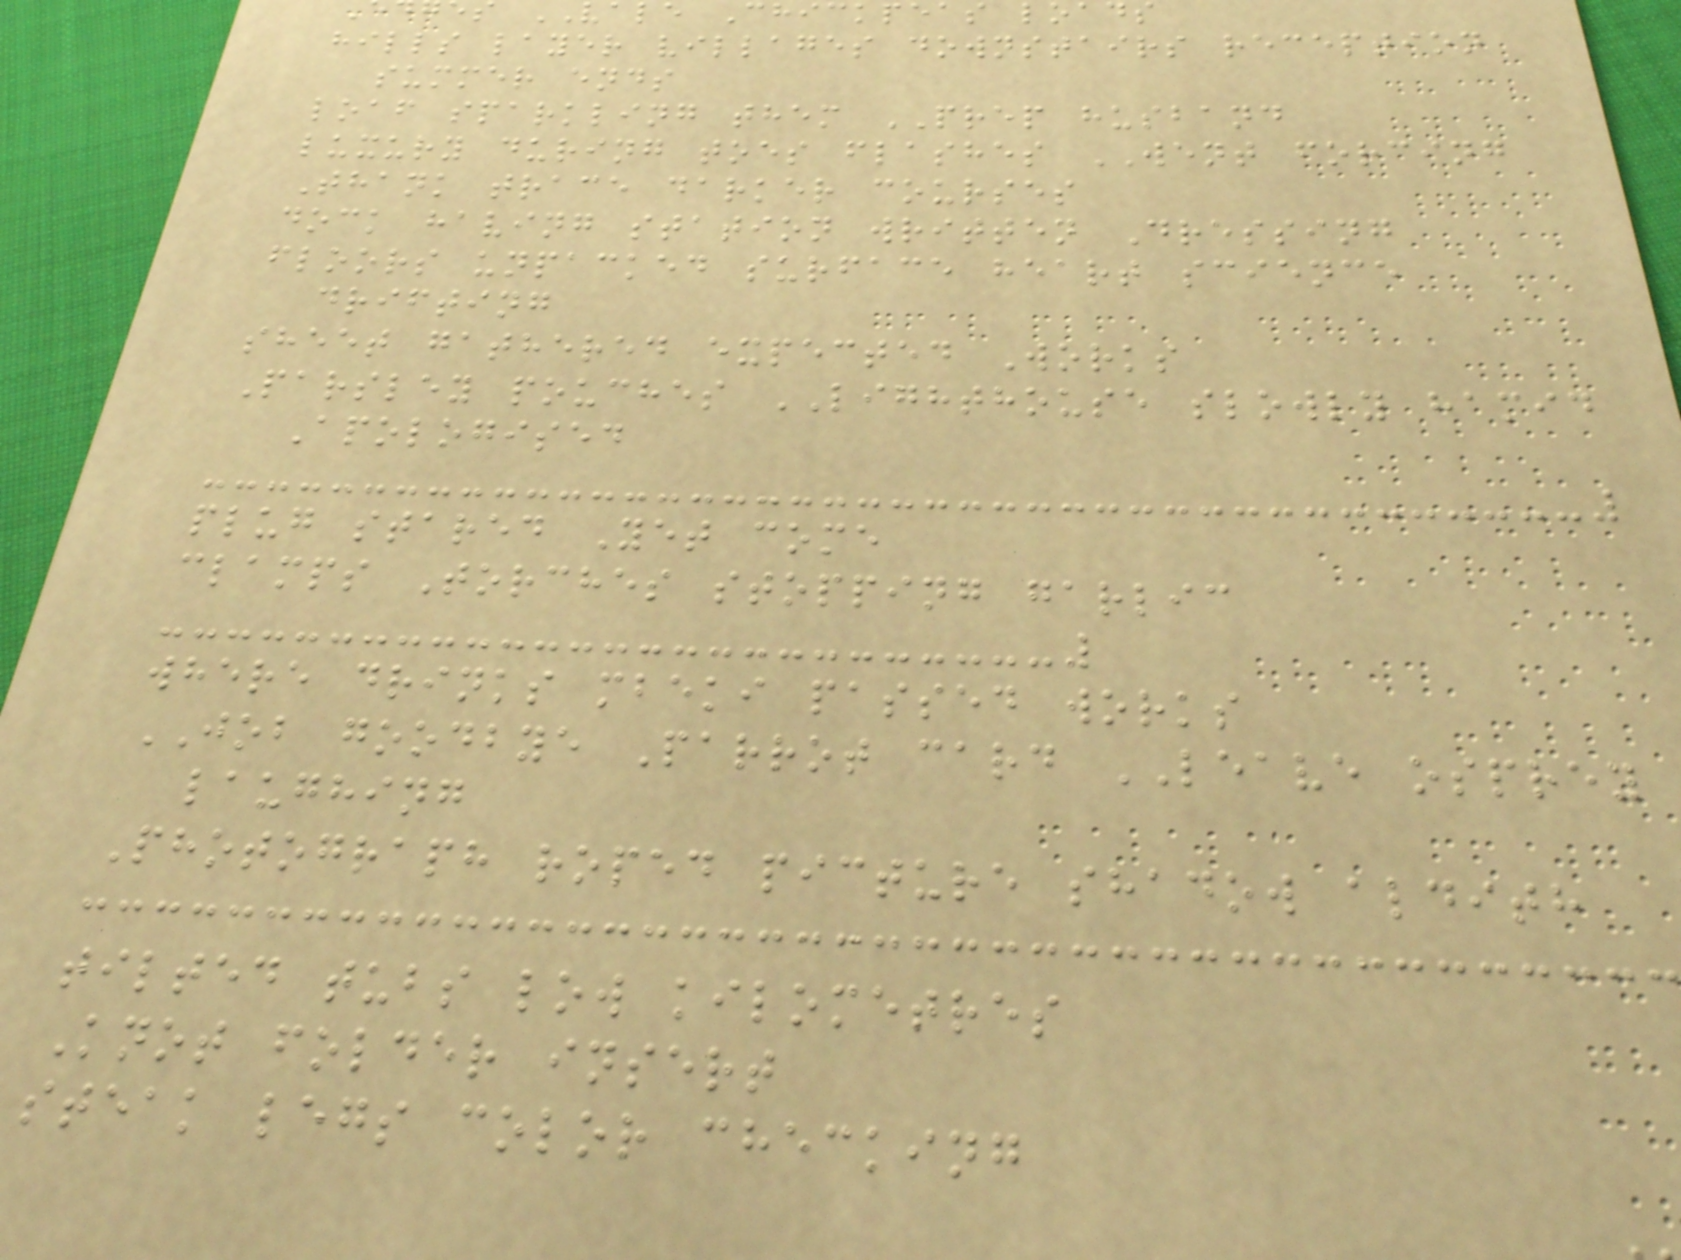vale Chickpeas loads
hills layer villages downstairs reception
summer ends
loaf sparkling them PREP husband
luxury during toes flashes WENT forcing
Thank trace darker courses
dock having station written Dressing
floors unpacked surface heart science
drifting
sheet gathered expected Works
Parsley pouches LIGHTHOUSE slowly hamid
Apologised
plug stared Yet come
clamps Torches stopping garlic
where drinks mbeki passed works
JOB goodbye Parrot card LEAVE osprey
laughing
Photograph roped picture shadow aldith
tilted tubs low kilometres
Knot folder insert
steak legs color checking
